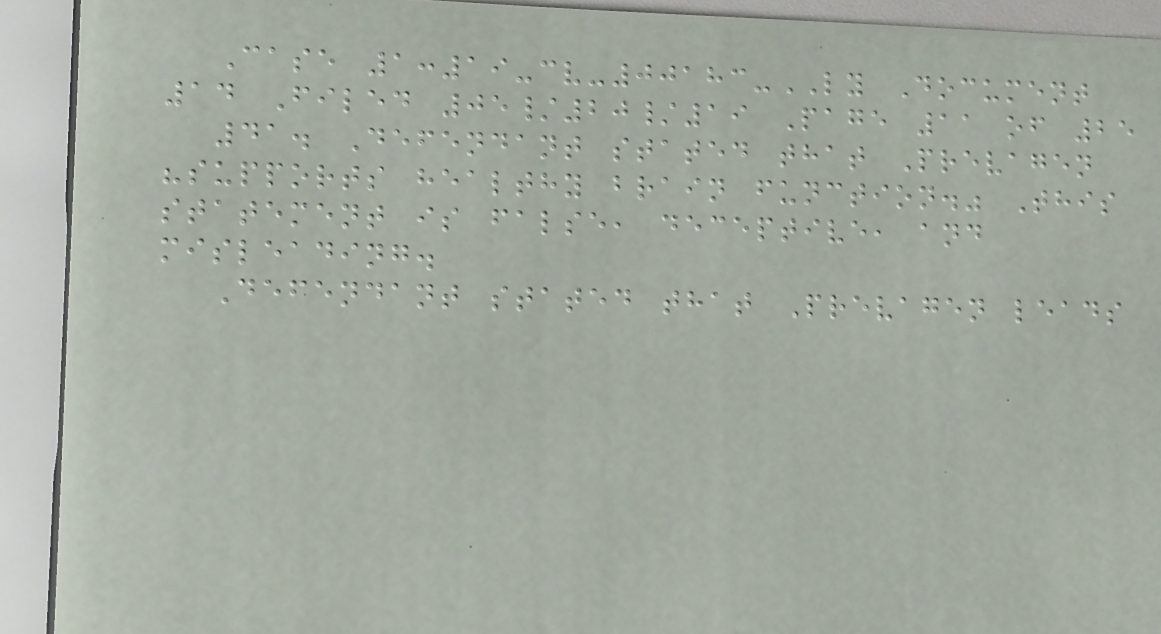Case 1:19-cv-00183-LY Document
14 Filed 05/20/19 Page 11 of 25
41. Defendant stated that Prevagen
"supports healthy brain function." This
statement is false, deceptive, and
misleading.
Defendant stated that Prevagen leads
